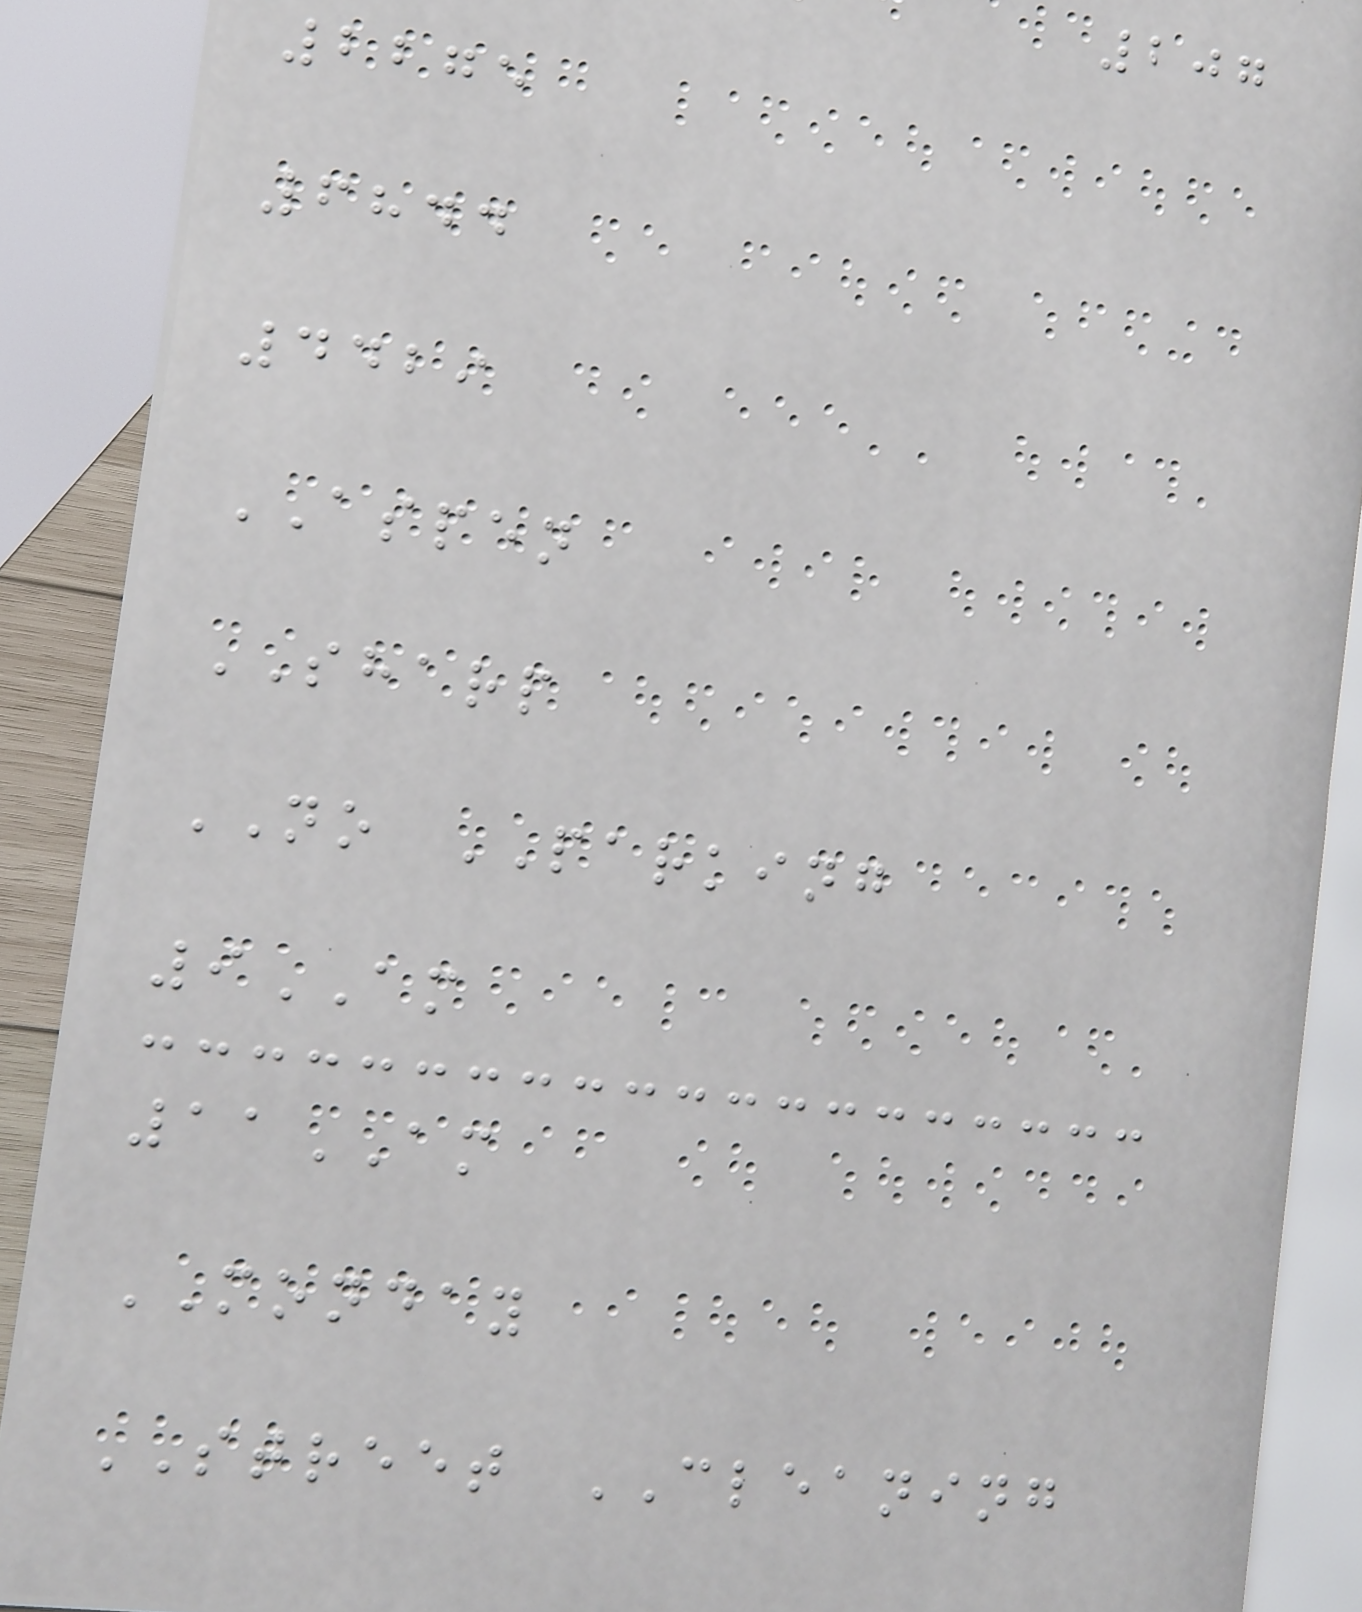207
2275
6844
4429
ASPEN
SHARP
NO PARKING
9AM
11AM
MONDAY
STREET CLEANING
